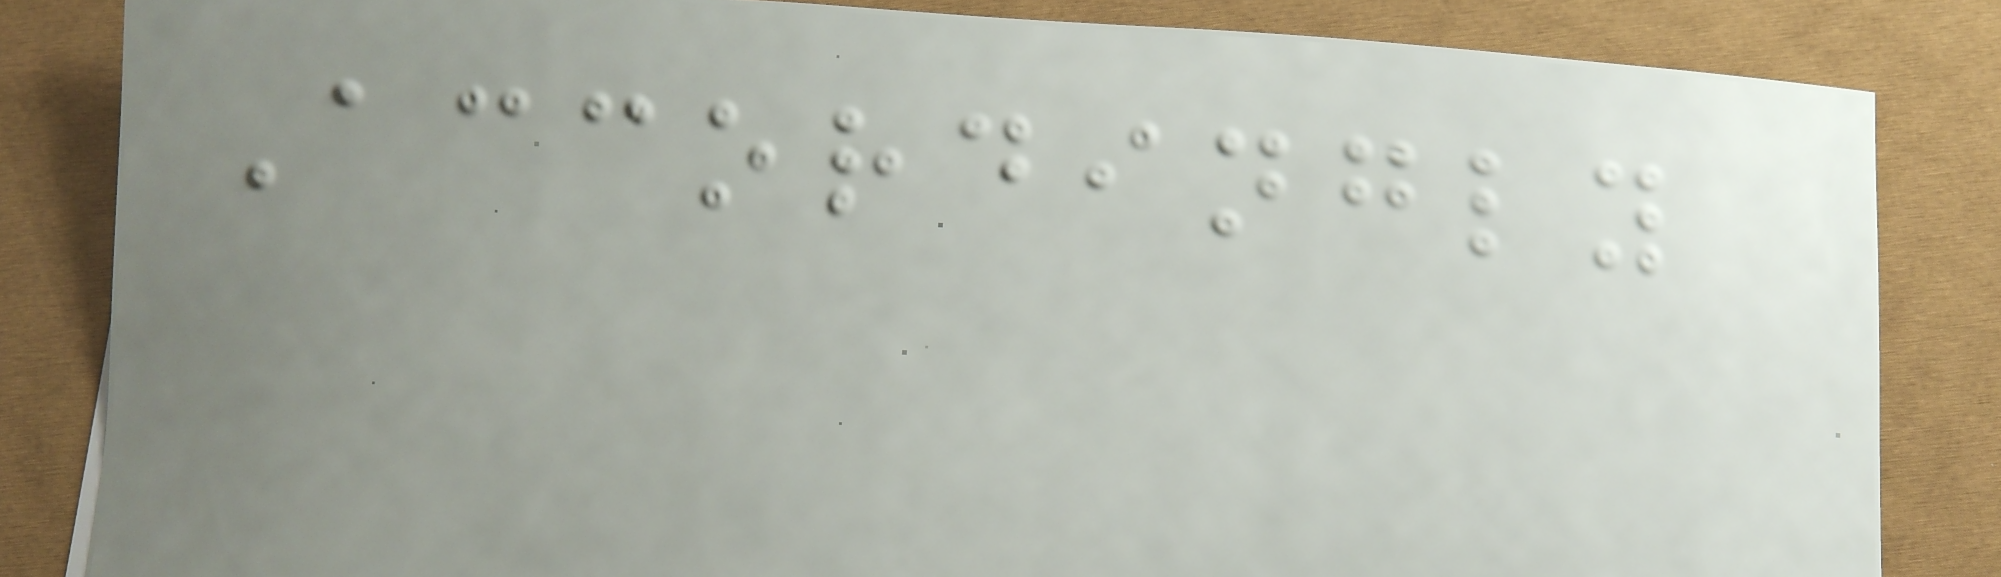Accordingly
